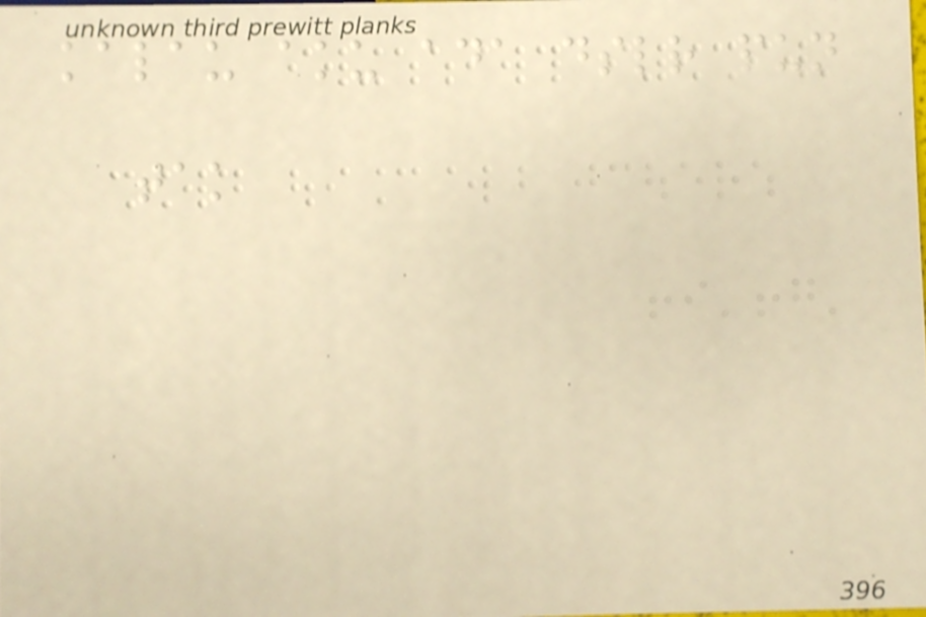kalau aku ada dslr pun
tak
